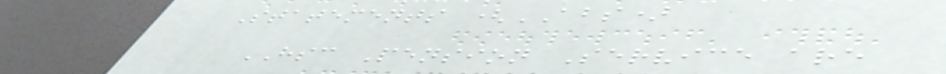Statements (ABS)
HSC Pension Service are
